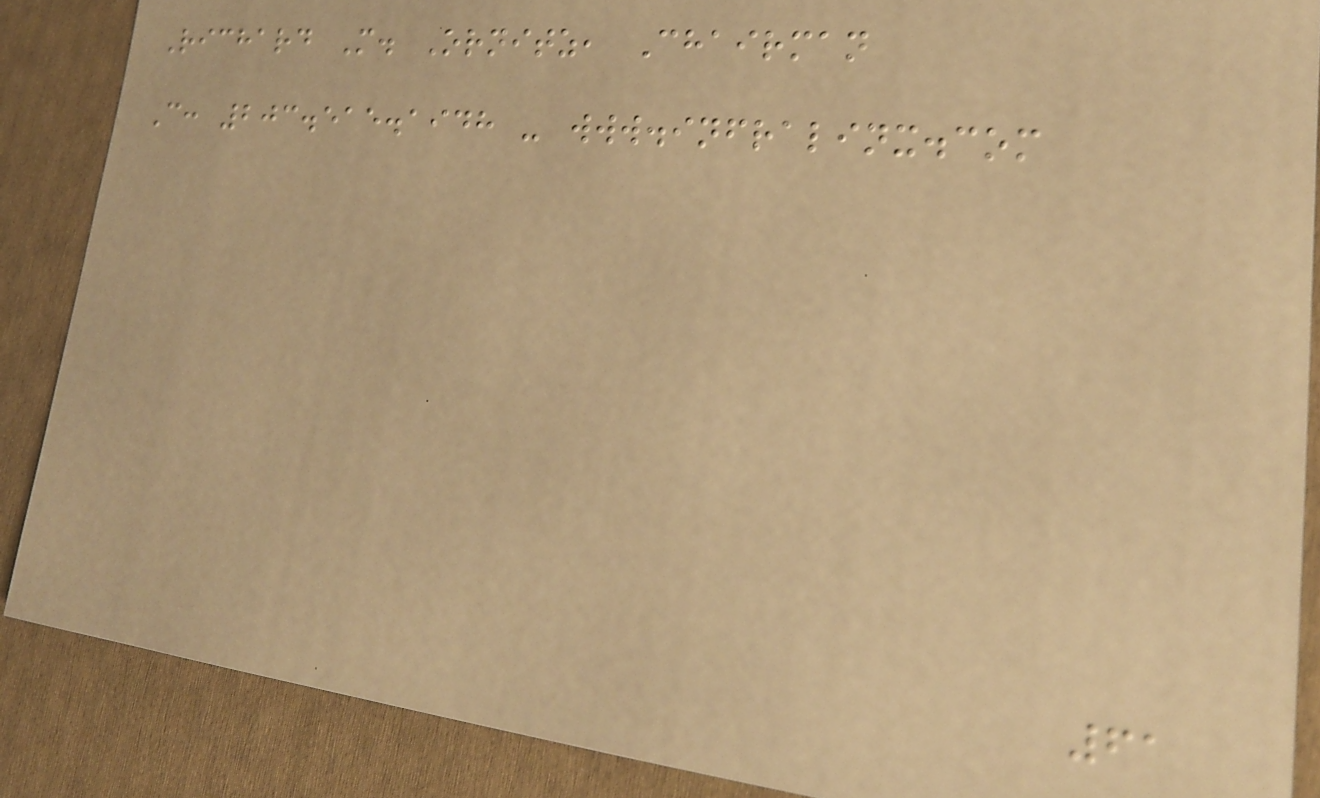Richard M. Ornitz, Chairman
C: 203.515.1948 - www.infralinx.com
61
